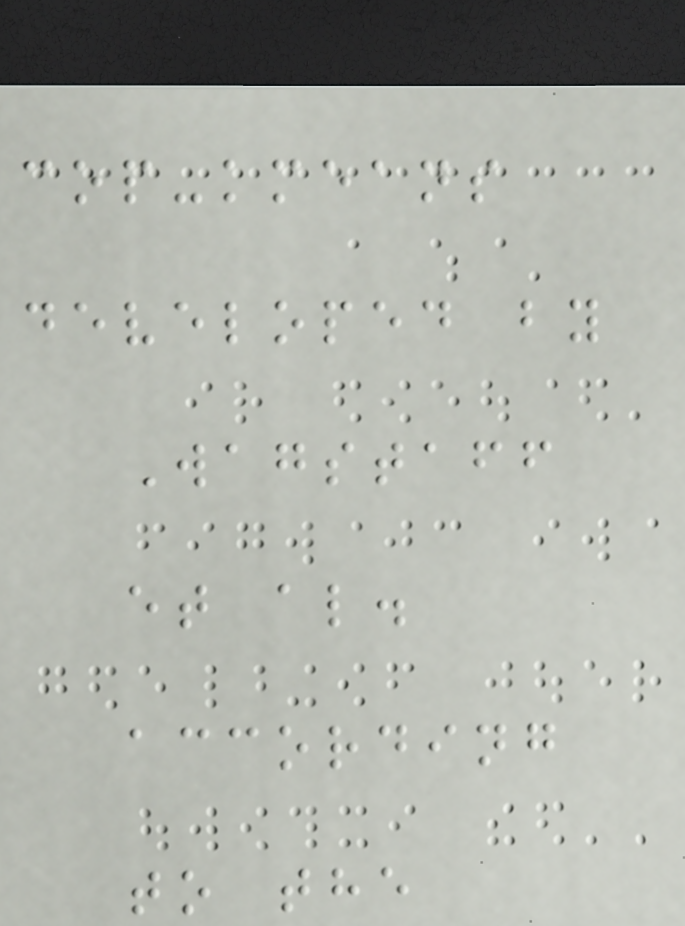cop-kmeans
developed by
Wagstaff
et al.
according
to the
